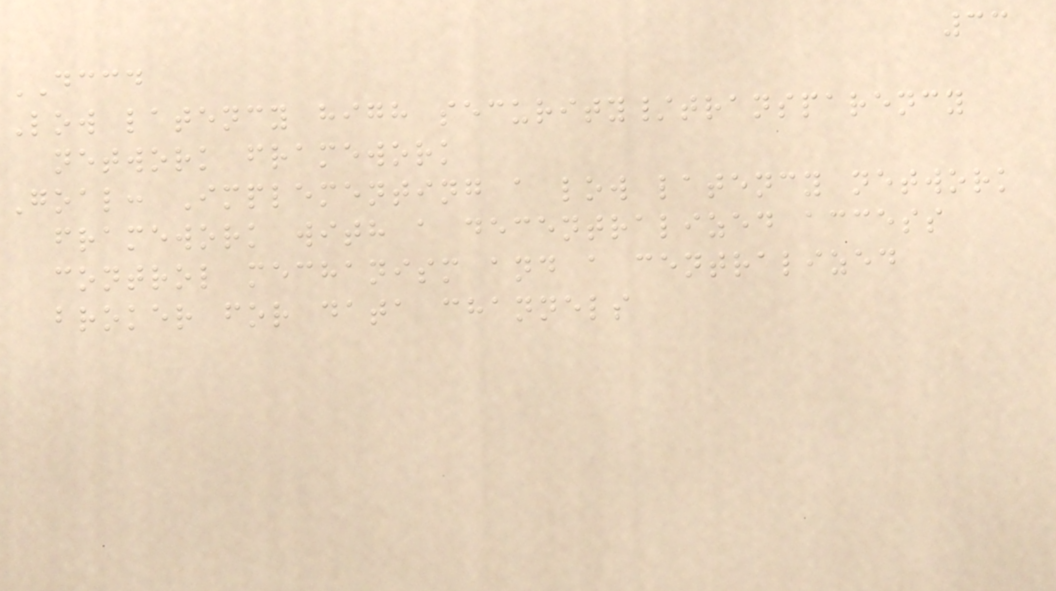33
DCCD
Low latency high security/transparency
network framework
Goal: Implementing a low latency network
framework with a decentralized access
control mechanism and a centralized
broker for data channels
